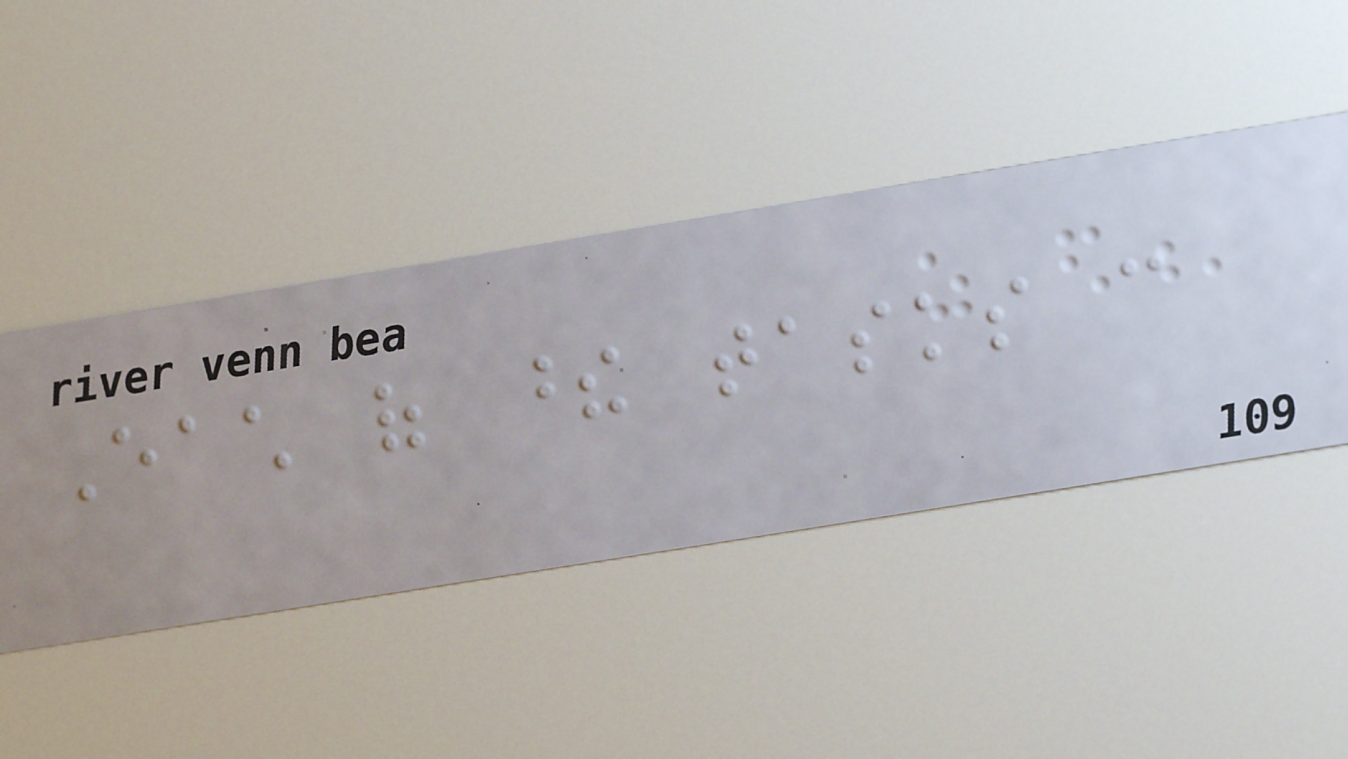Each of these tasks can
